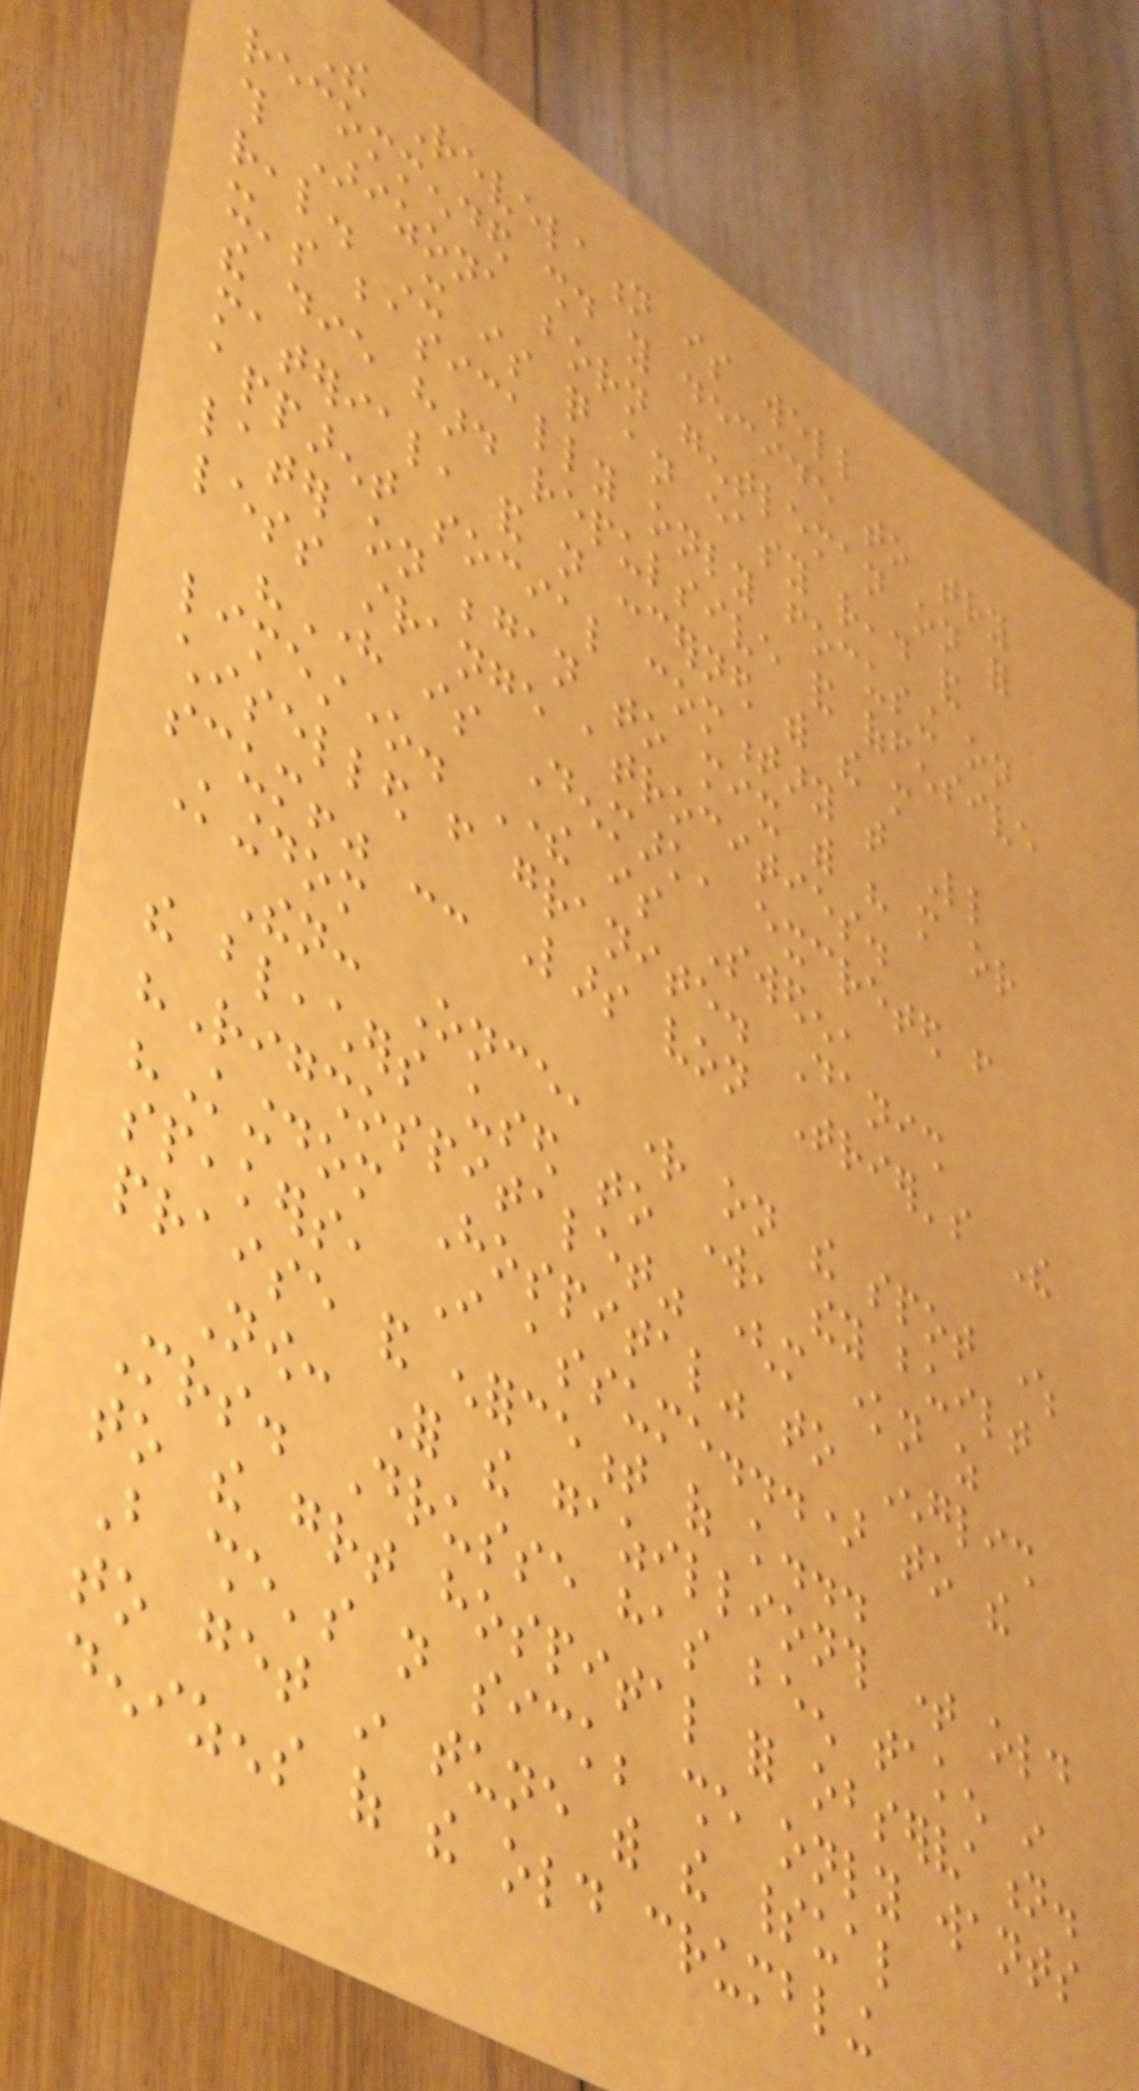The Revelation is well
recommended should you decide to try
this Arizona born gentleman on for
real. It is quite an easy read and
it's basically only focusing on
the die hard repulsive and offensive
material, and not concerned with the more
apparent social commentary that Little
later on began to mix with his more or
less strange atrocities.
"Here is Denmark, excreted from
limestone. There is Sweden,
chiselled from granite. Danish
scum!" -- Lars von Trier's The
Kingdom
Then: Once, right on the spot where
the bleachers used to work, they built
"Rigshospitalet" (more known as
"Kingdom Hospital" to English
speakers, I assume...) to the
praise and enforcement of knowledge...
Now: For the gazillionth time old
Mrs. Drusse has been taken in
to the great hospital for observation.
But she's not sick; she only wants
to get in tune with the spiritual
denizens of the old crumbling
